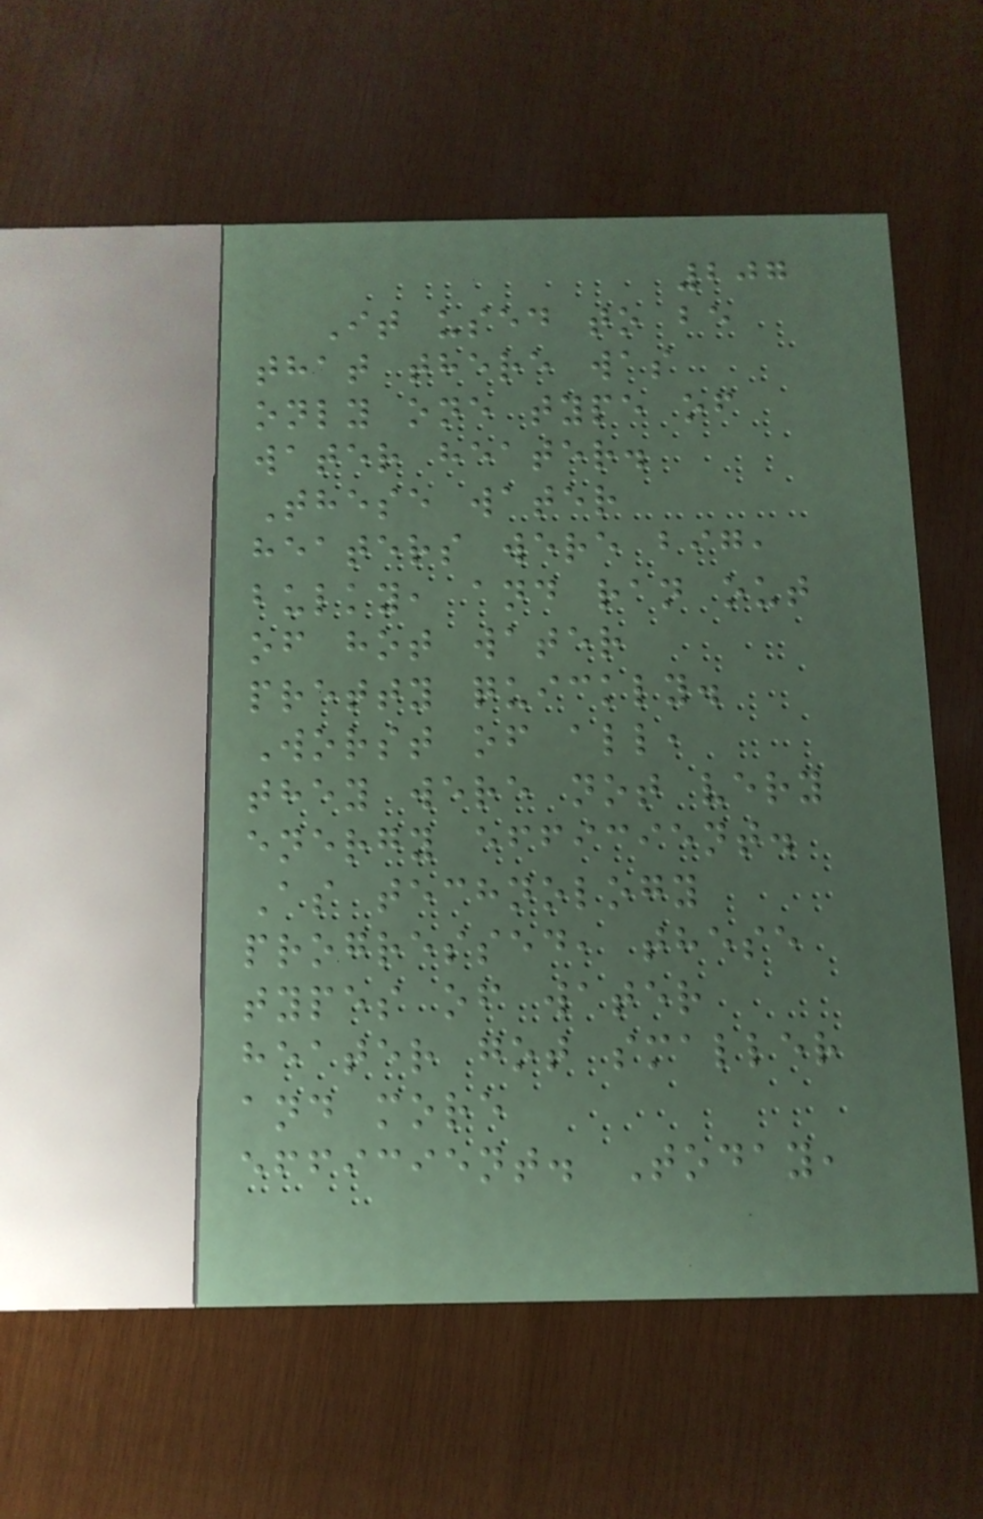207
It used to be
that there was
only one type of
water heater.
These water
heaters were big,
bulky, and ran out
of hot water
pretty quickly.
Worst of all,
they were not very
energy efficient.
As technology
progressed, these
types of water
heater got smaller
and more
efficient. Today,
